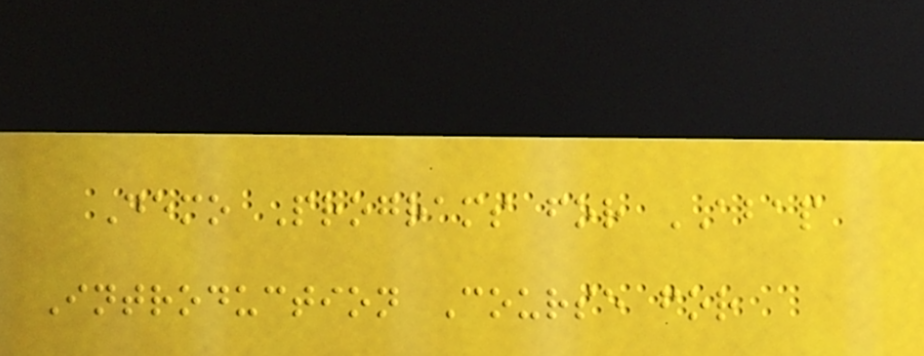Demo Programs for ABAP
Introduction Course for
